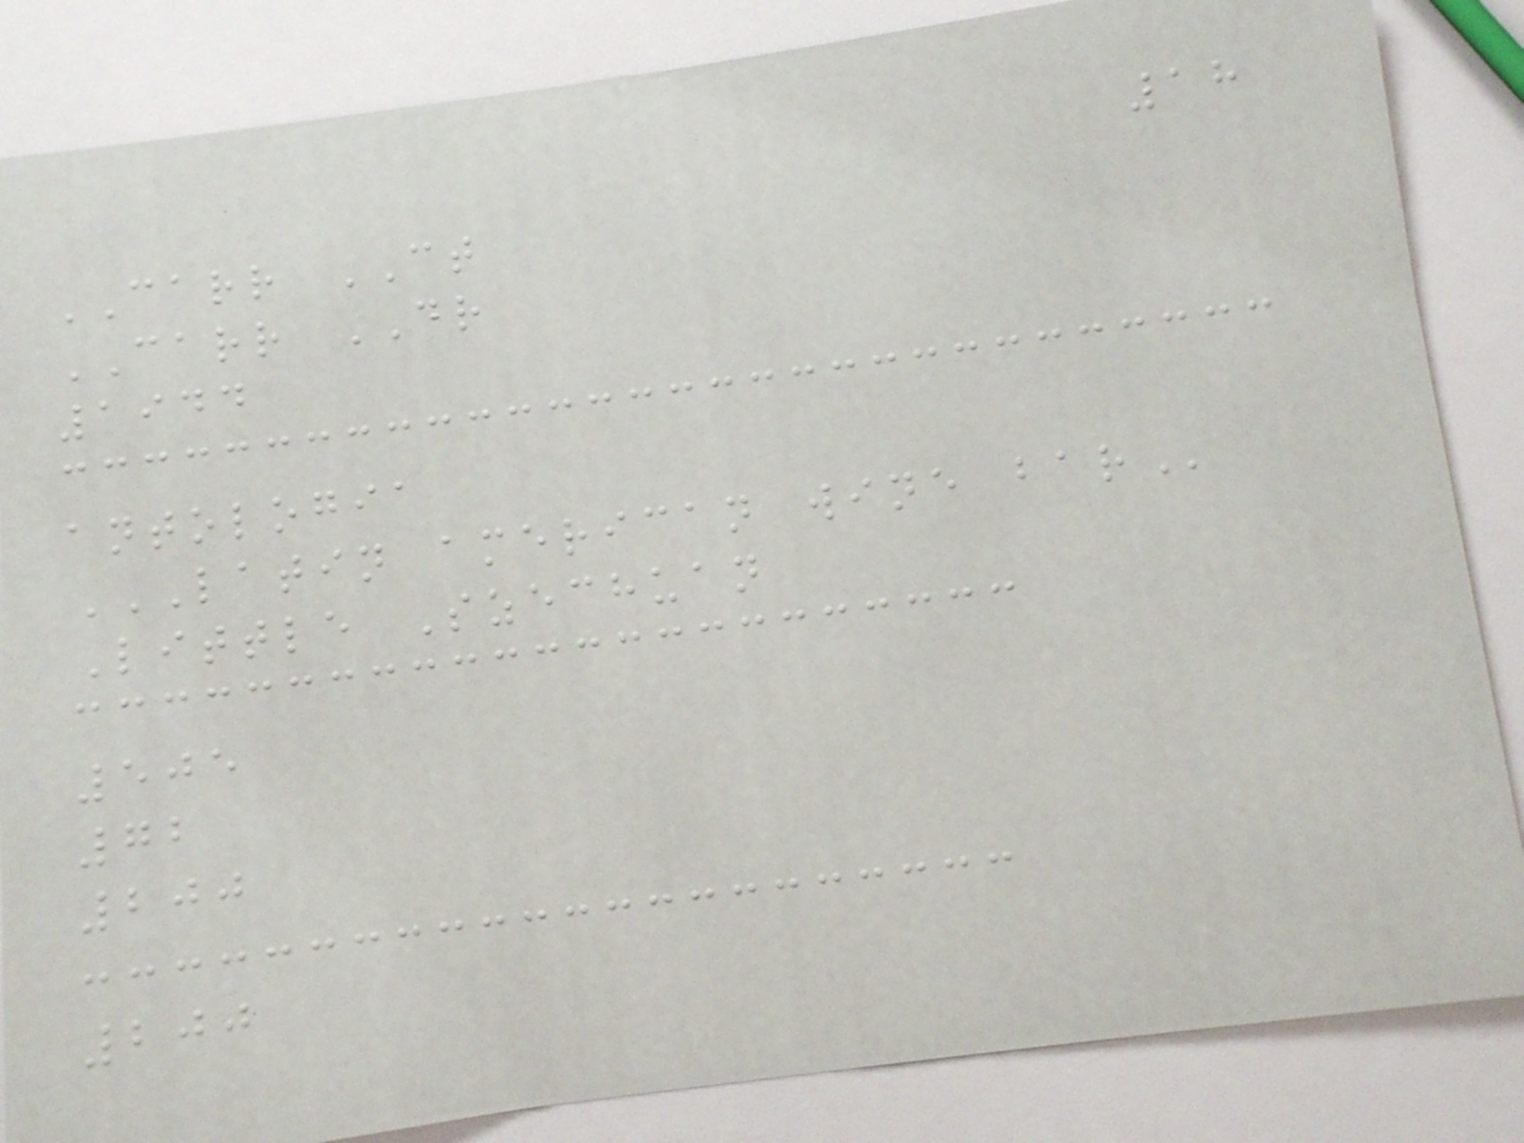18
CARR CT
CARR DR
1944
antologia
LATIN AMERICAN WINE BAR
Little Szechuan
505
72
200
200
